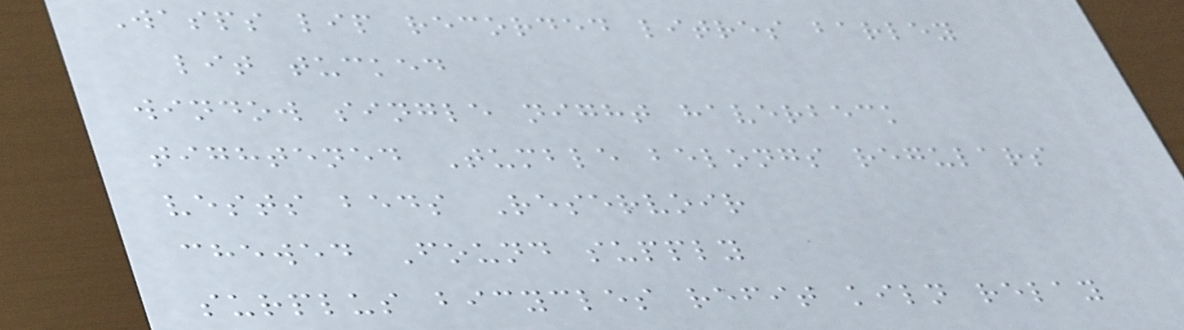Wasps lip recorded litres barley
lit tucked
window single night haverbeck
tightened Tumble belongs regulars
vests beds Reservoir
chewed Found supply
surplus bicycles refit kiln relay
